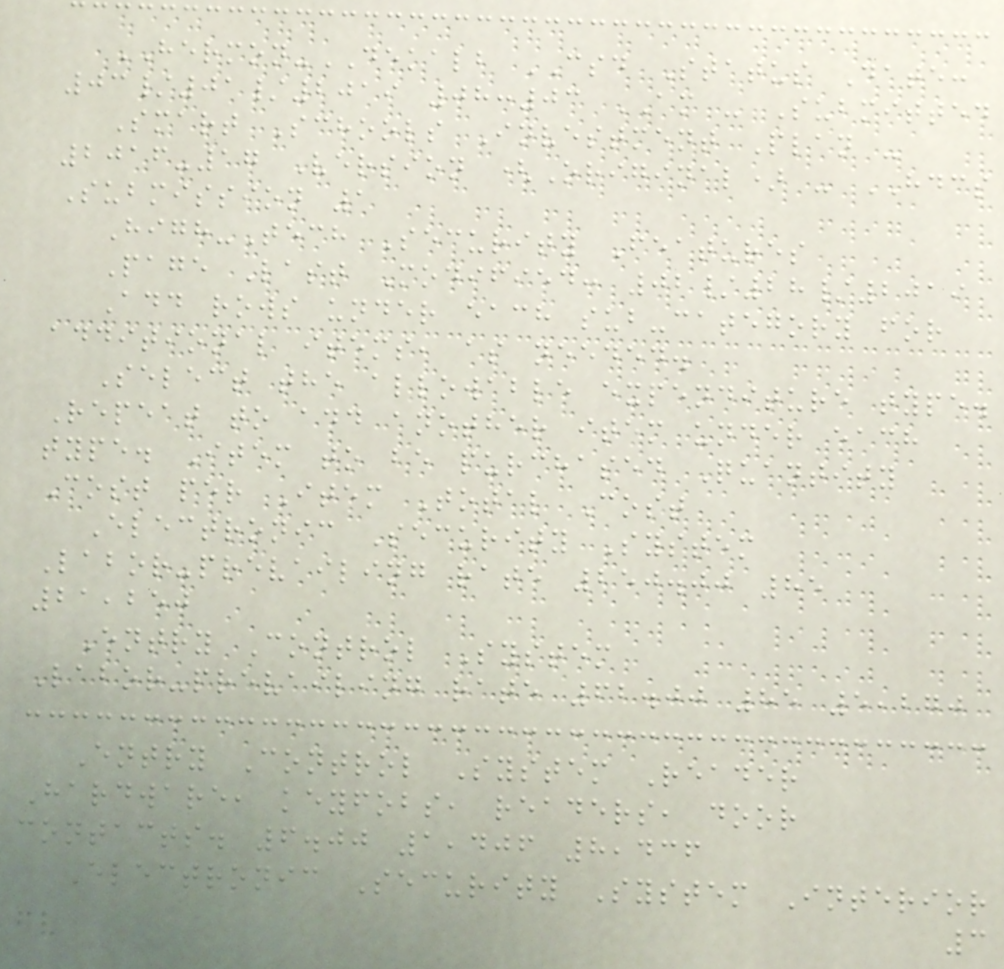HERMON-DEKALB CSD Status Date:
03/01/2019 08:03 AM - Submitted
Smart Schools Investment Plan -
2016-17 Version (Original) - HDCS
Submission 1
High-Tech Security Features
Page Last Modified: 02/28/2019
Add rows under each sub-category for
additional items, as needed.
Select the allowable expenditure type.
Repeat to add another item under each
type. Item to be purchased Quantity
Cost per Item Total Cost
Electronic Security System
Labor-prevailing rate 250.00 85
21,250
Entry Control System
Labor-prevailing rate 62.00 85 5,270
Entry Control System Reader
Hardware, keyfobs, readers, door
contacts. 6.00 1,406 8,436
Electronic Security System Interior
3
